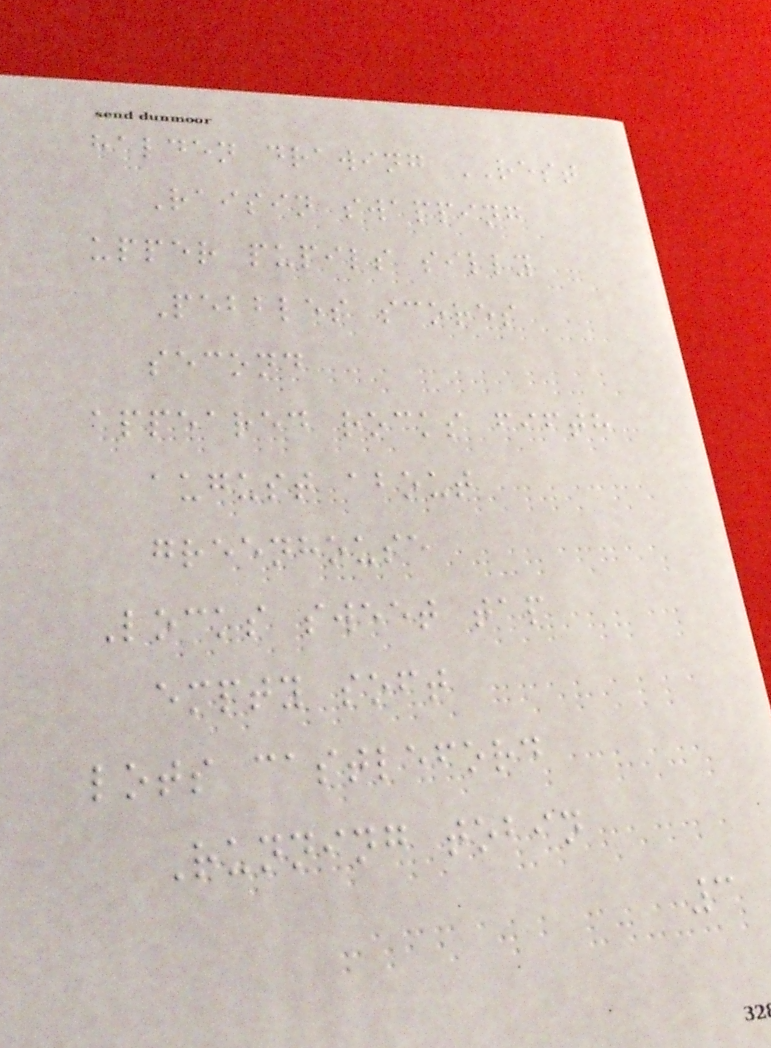halden drawing REST
Raisin swapping
upper pupils silly
Pebbles scores
second
appeared rocks fifth
august about
greenhouse
Locks sweet tap
empty soft
lots castleford
Running tobin
3
